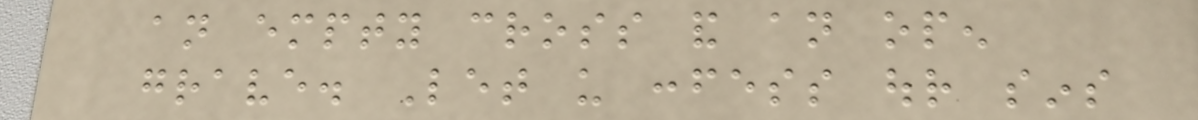an empty cross and an open
grave. Let us confess our sins
